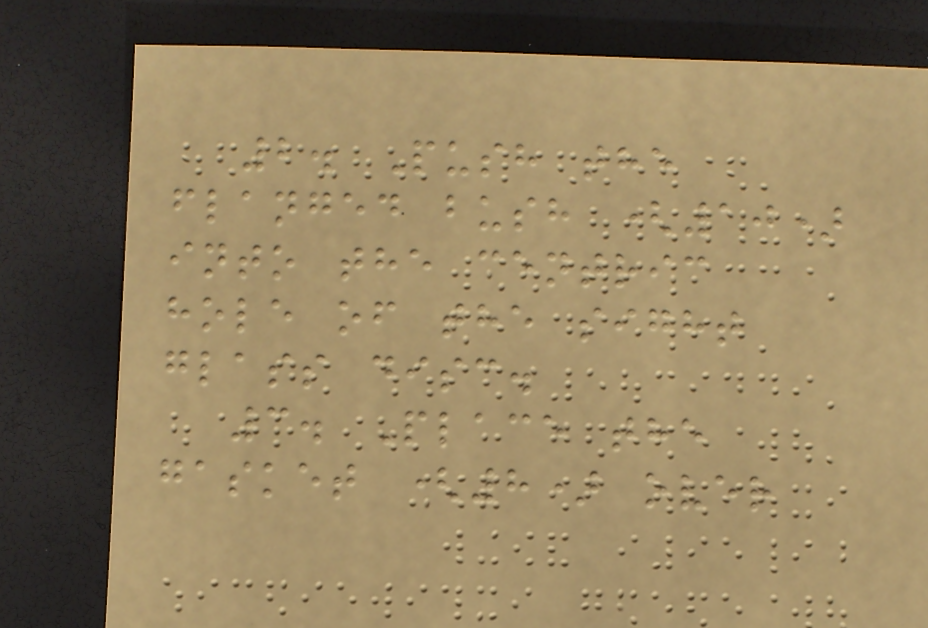2. Push the
flanged bush (10)
into the centric
hole of the sight
glass disc.
3. Place the
gasket (8) over
